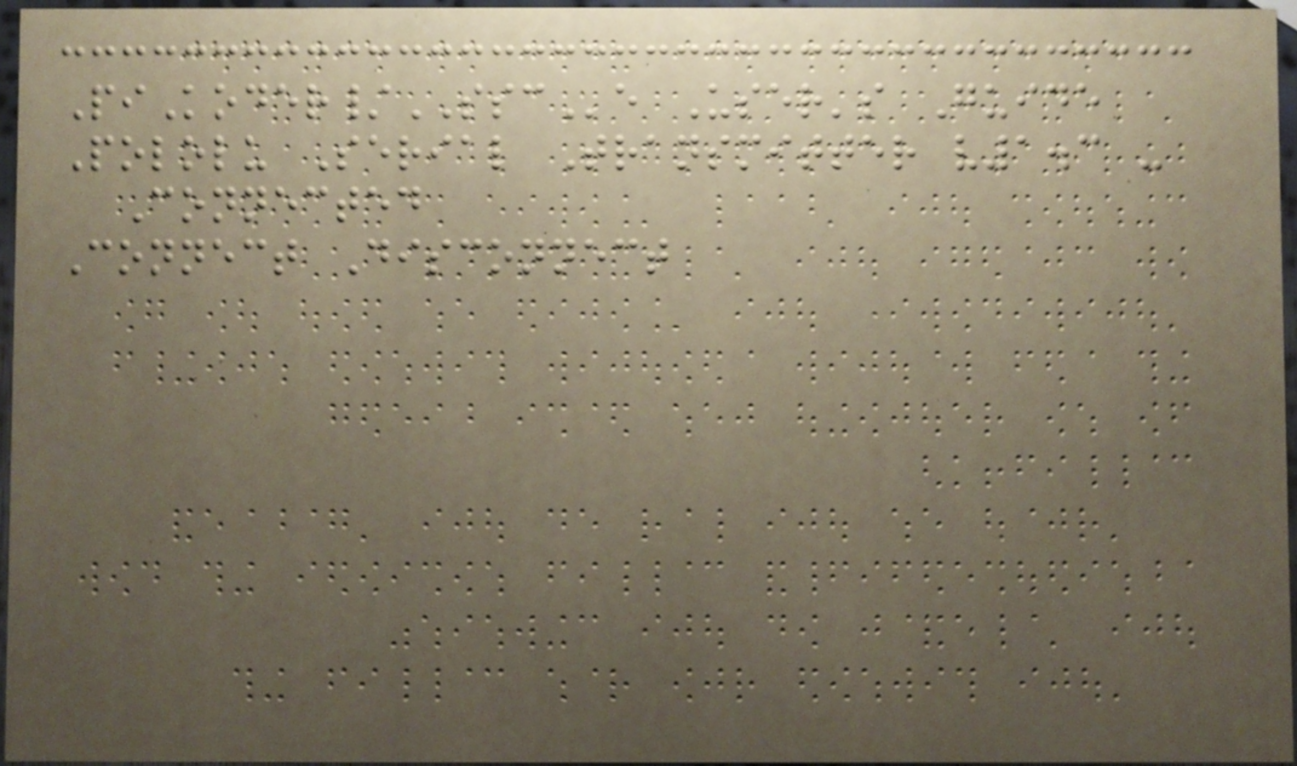PiKoder/SSCe User's Guide
Pololu Serial Transmitter v1.3 -
Connected
Connect Disconnect
